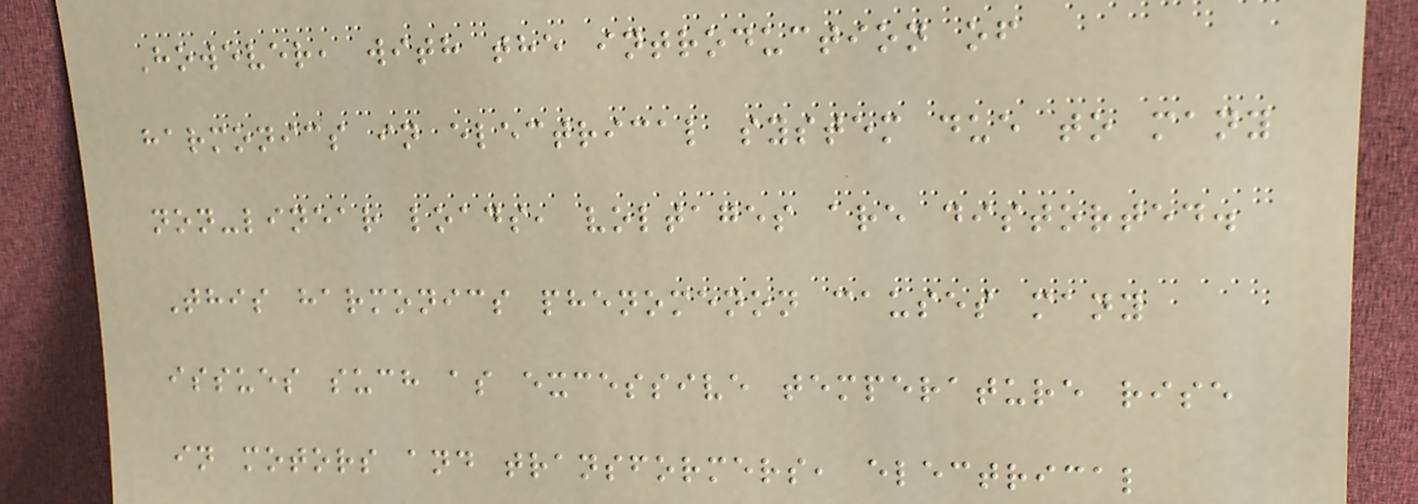However, with the introduction of
harmonics in electrical system due to many
non-linear loads, voltages are distorted.
This harmonics phenomenon causes many
issues such as excessive temperature rise
in motors and transformers, electrical
